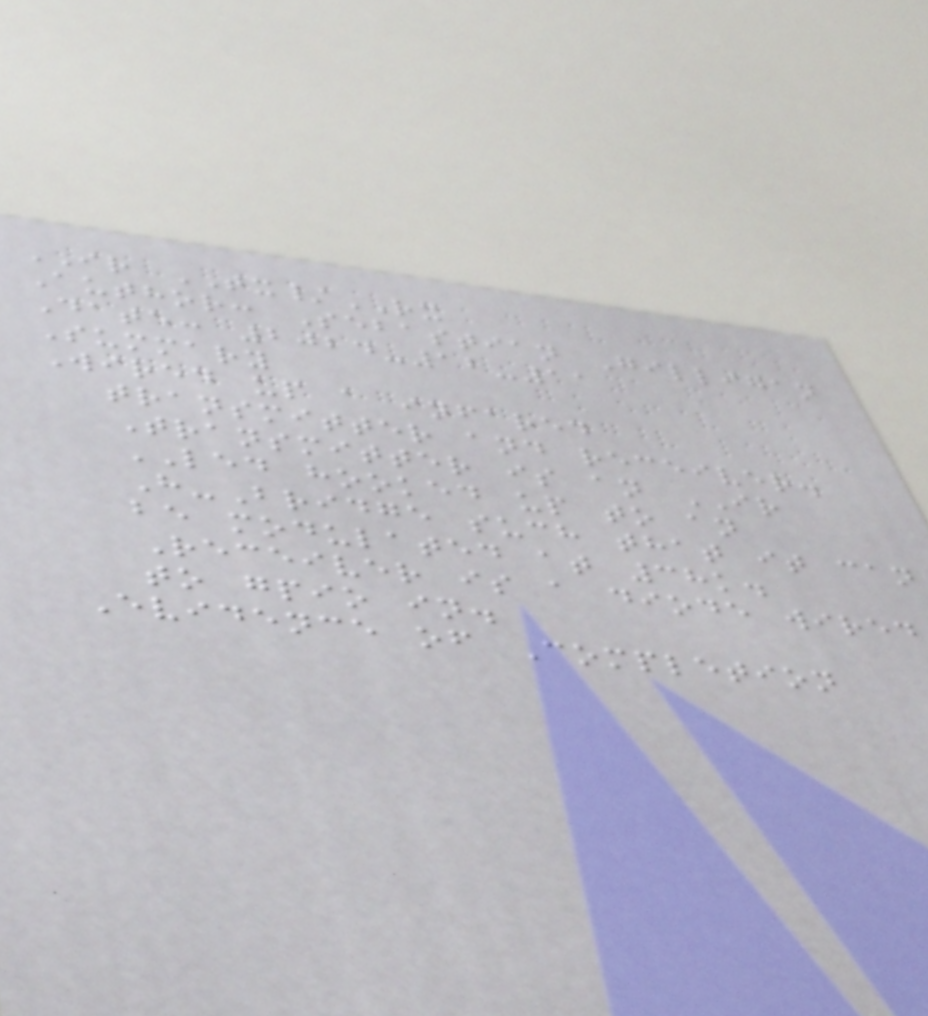IR TX/RX
Author: Sebastian Gilligan
Date: 2024-12-11
Summary
Wired up a infared
transmitter and receiver.
Transmitter is an IR
LED hooked up to an
H-Bridge such that it can
be modulated at 38k.
Receiver is a diode wired
to gpio in.
Evidence of Completion
